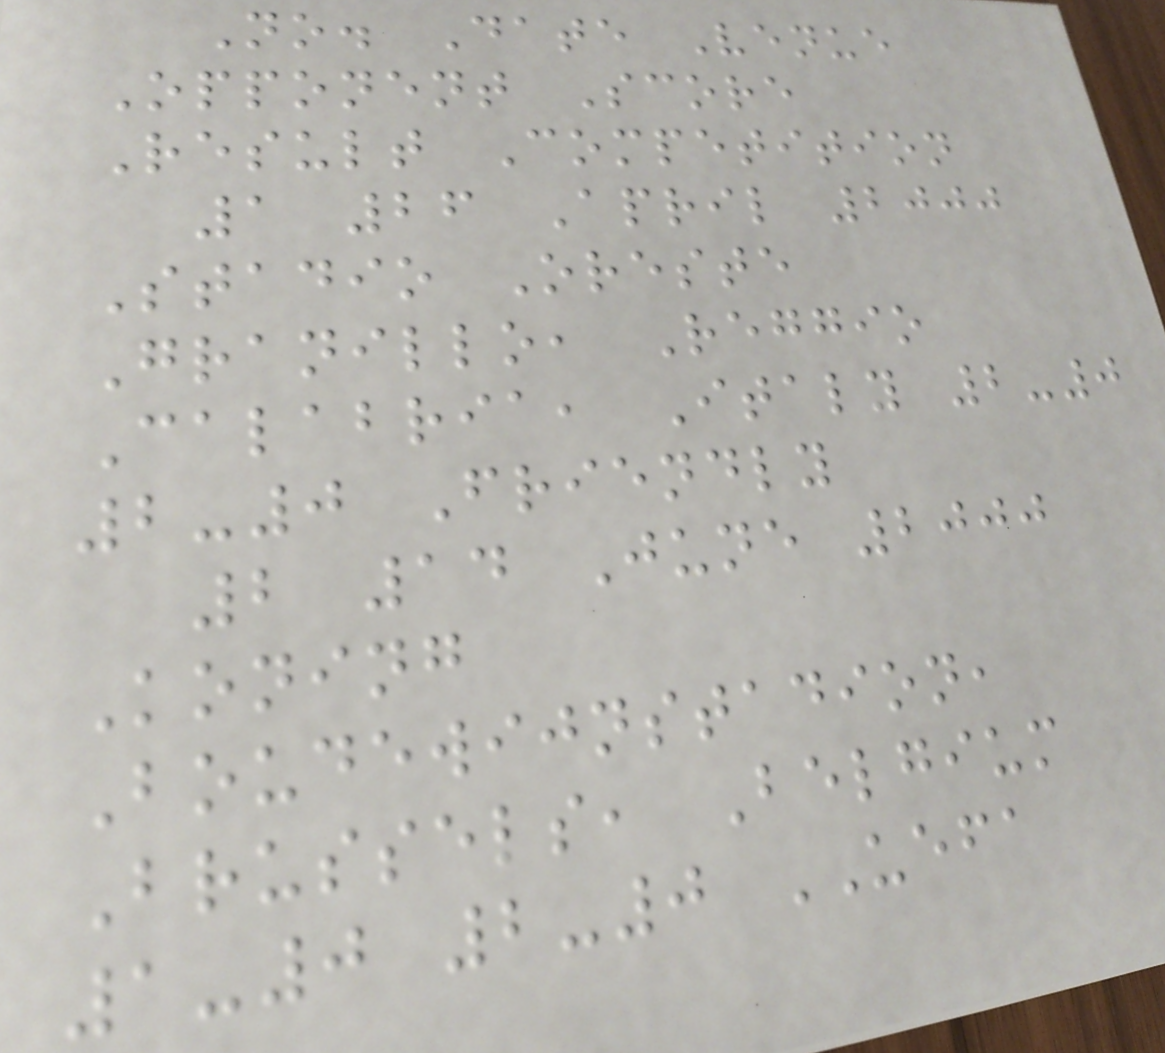No. Date Venue
Opponent Score
Result Competition
1 26 April 2000
Stadio Oreste
Granillo, Reggio
Calabria, Italy 2-0
2-0 Friendly
2 14 June 2000
Koning
Boudewijnstadion,
Brussels, Belgium
1-0 2-0 UEFA
